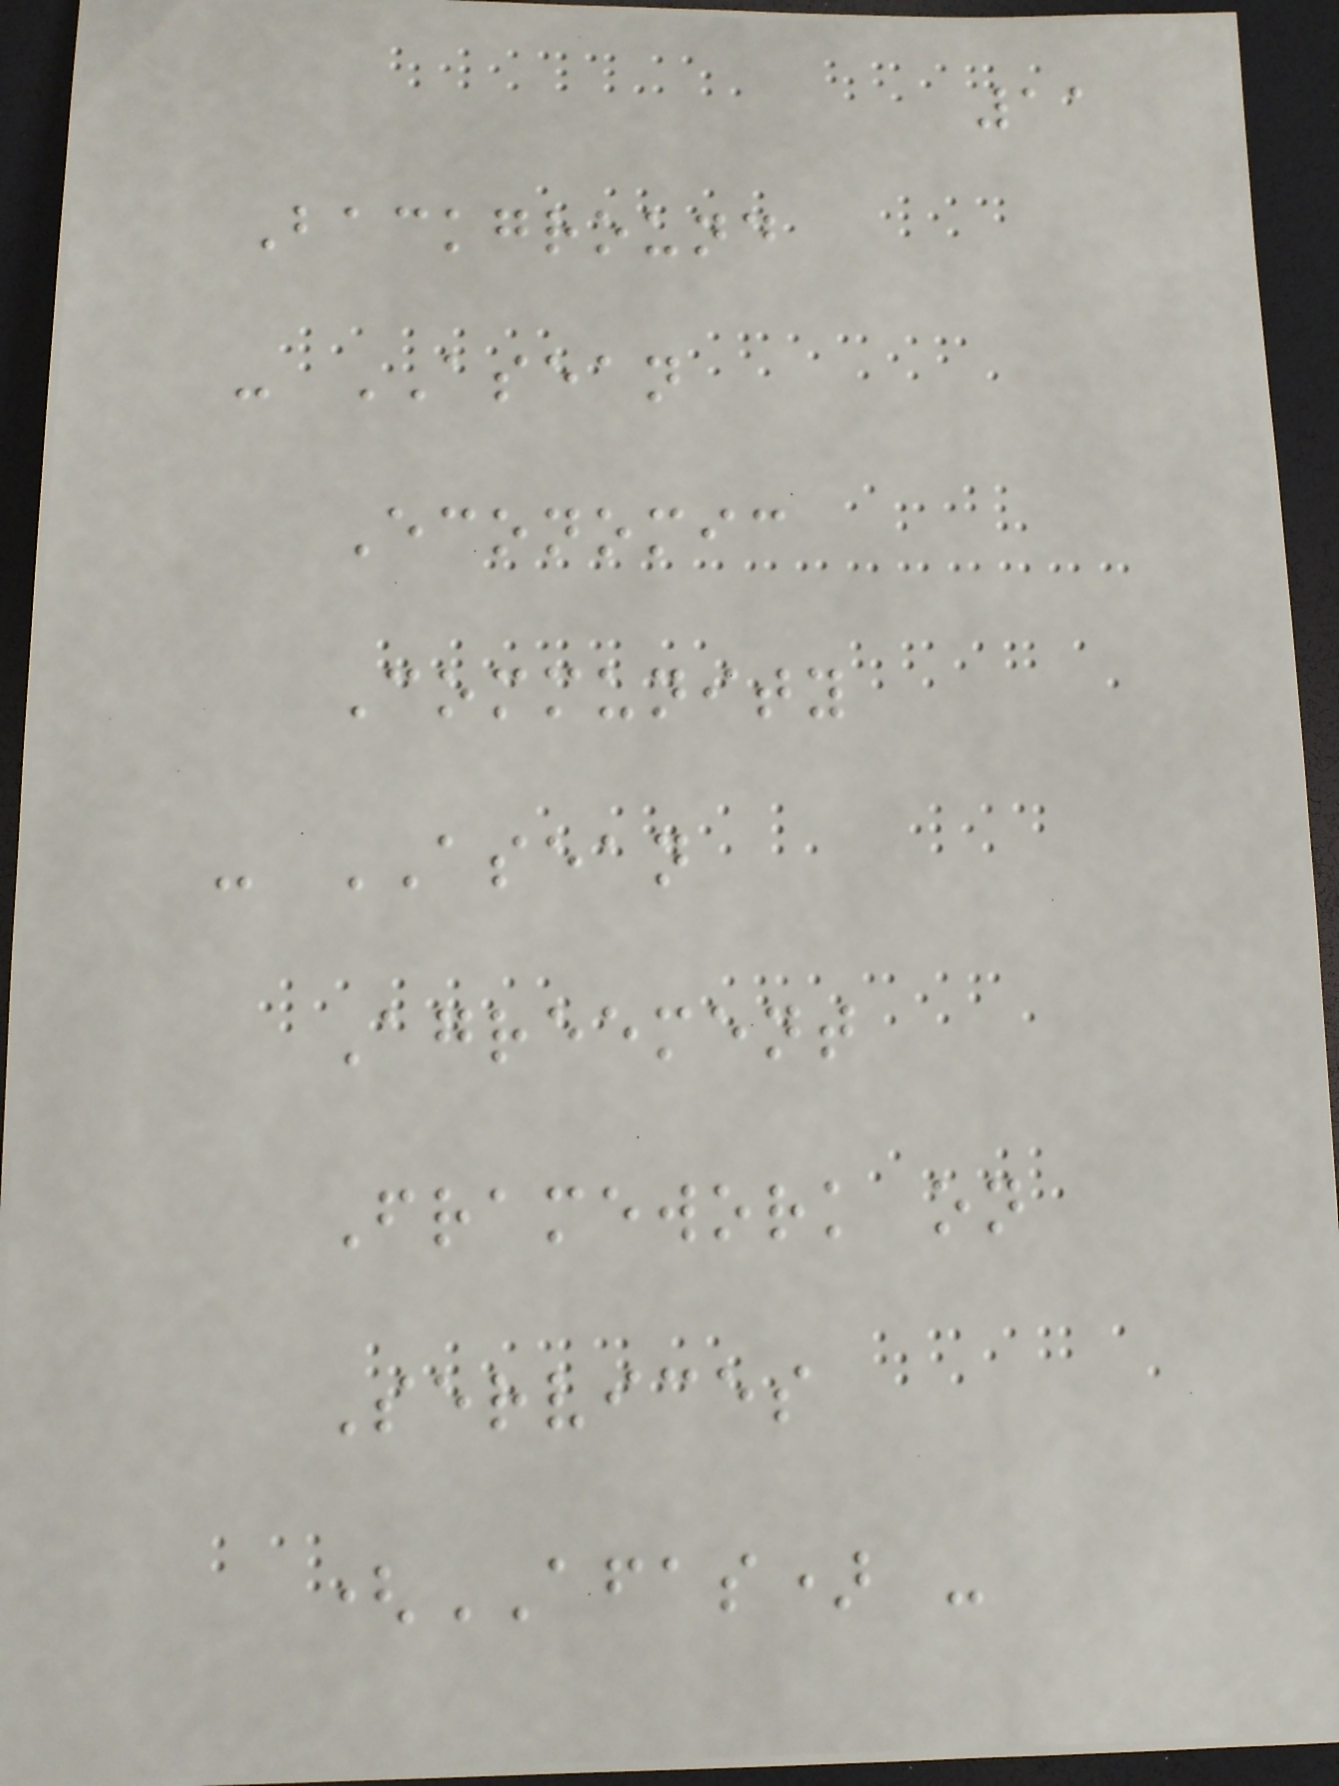11
Background
- ASEAN
Economic
Community
- ASEAN
Agreement
Framework on
Services
(AFAS) -
